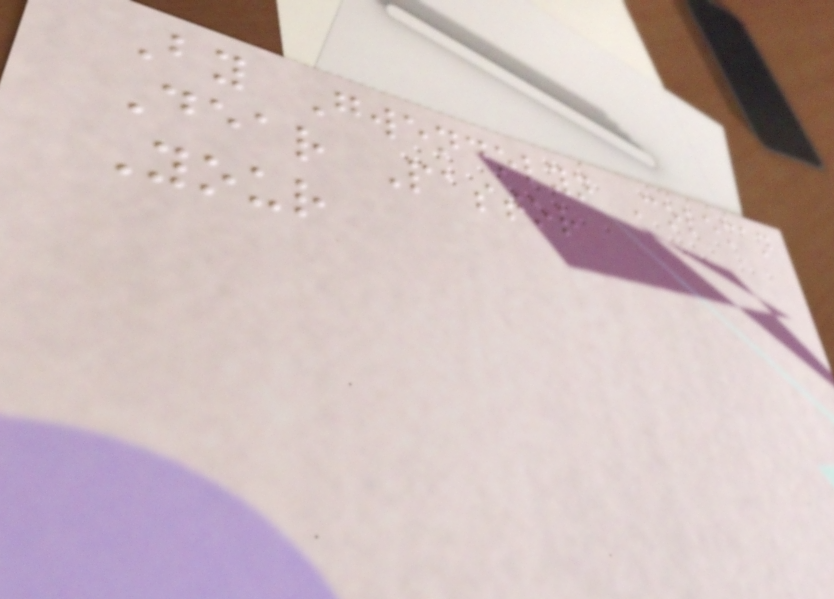By Gwendolyn Coleman
Dear Pastor
Your
